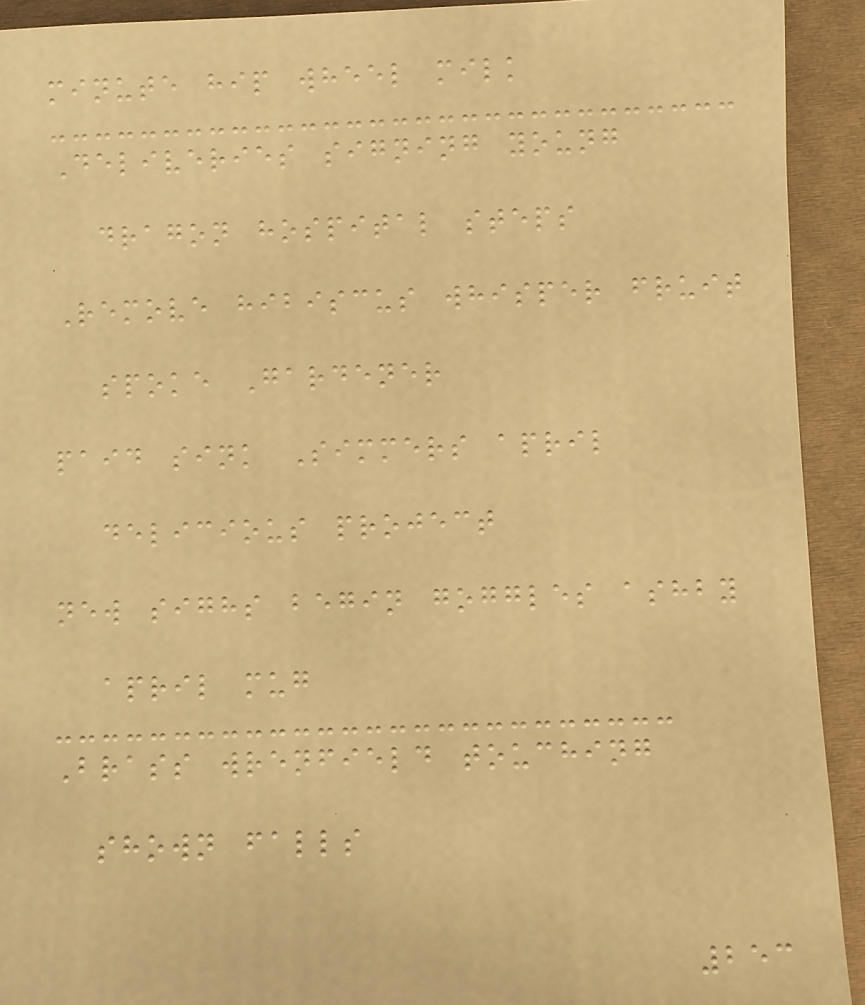minute hip wheel milk
Deliveries signing young
dragon hospital steps
Remove hibiscus whisper fruit
spoke Gardener
paid sink Simmers april
delicious project
new sighs begin goggles ashby
april mug
Brass wrenfield touching
shown falls
253
